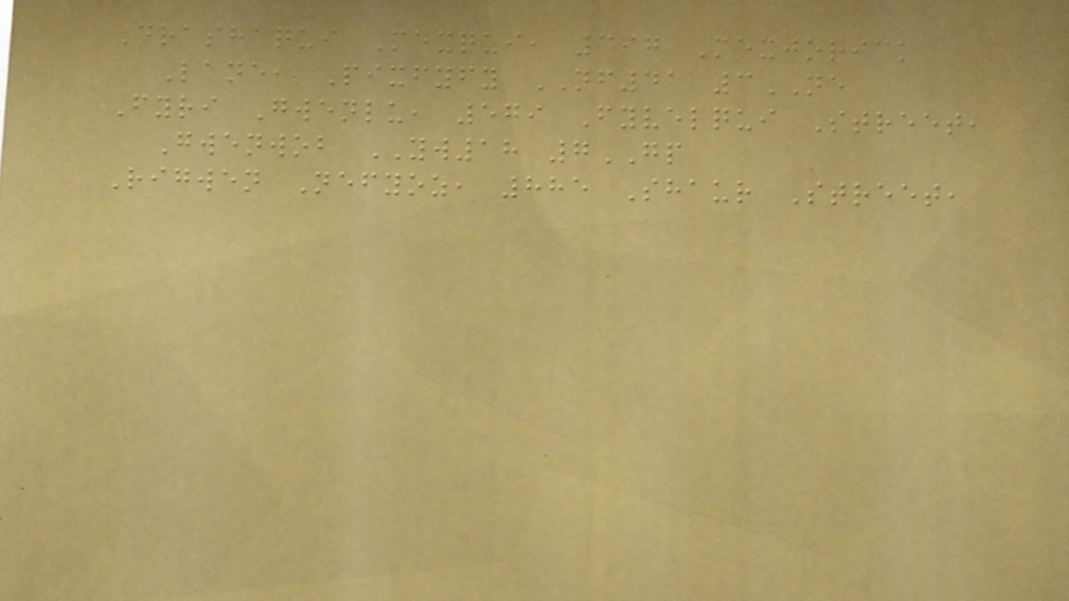Drashaqui Mexqui, 397 Mexjorick
Lane, Pixfyfy NF41 3NE
Fyri Gwenlu, 579 Fyvelqui Street,
Gwenwob YW18 7GP
Rigwen Nefyoz, 885 Shaur Street,
